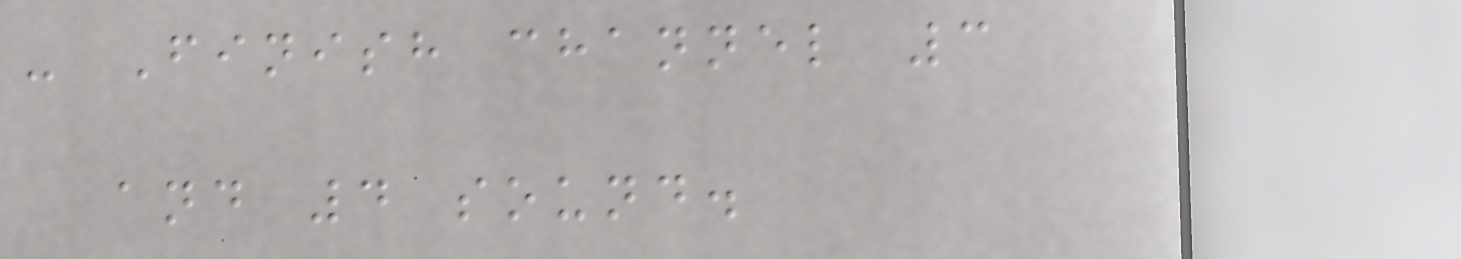- Finish channel 3
and 4 sound.
